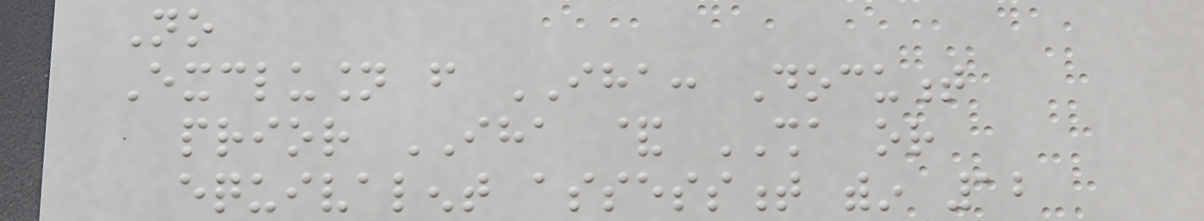No
Exclusion from IHA: Document
prior IHA & SHA or
equivalent assessment within 12
